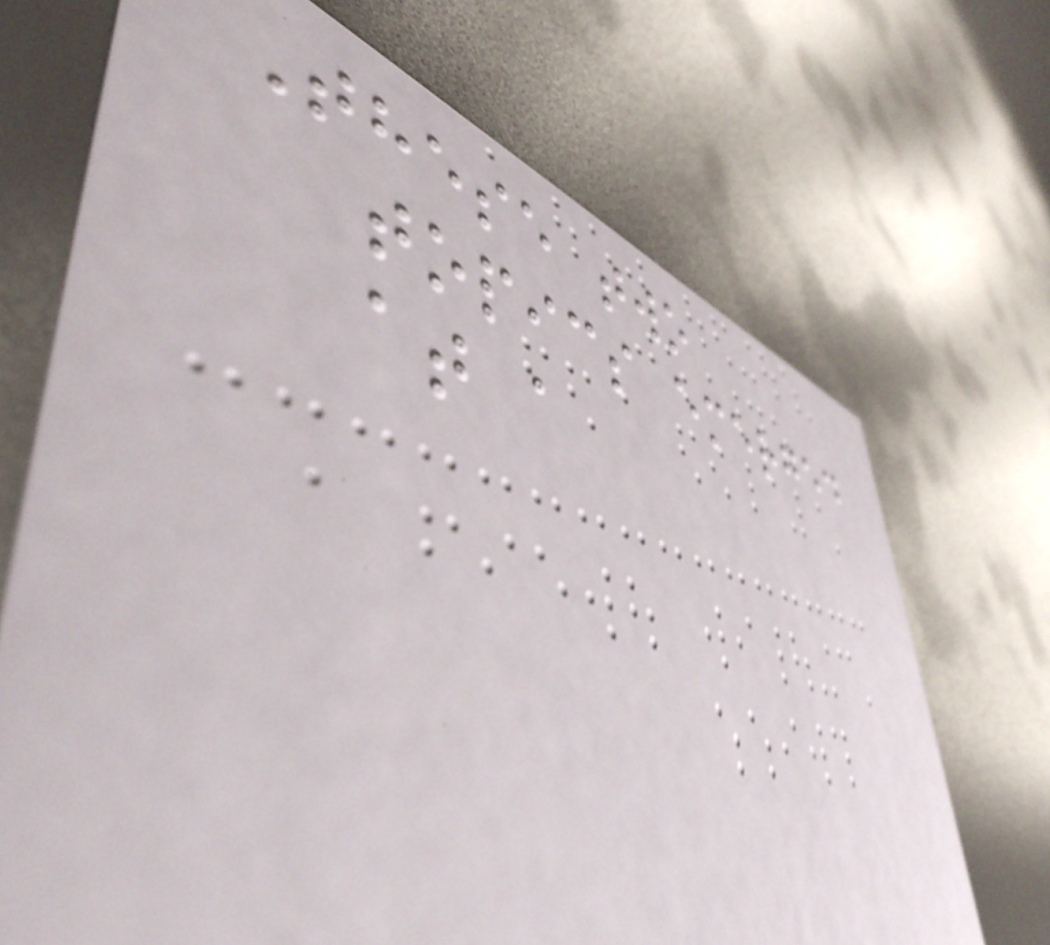These two
topics emerged
at a
